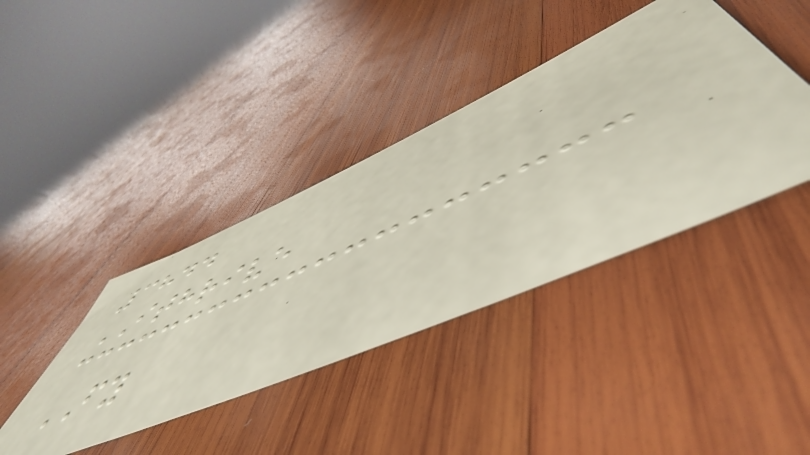3844
ITHRIVE
FY
